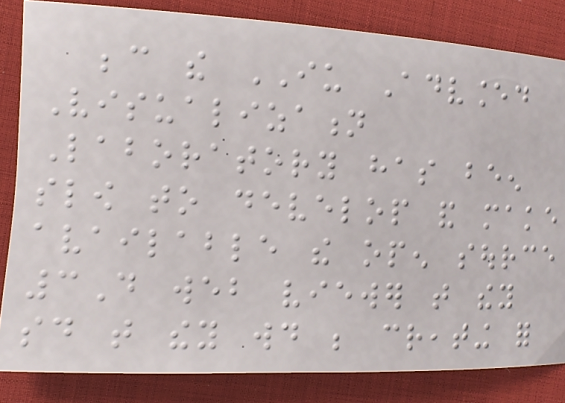because the IU Advanced
Visualization
Laboratory has been
slow to develop and make
available the open source
3D web viewer that they
said that they would be creating for
